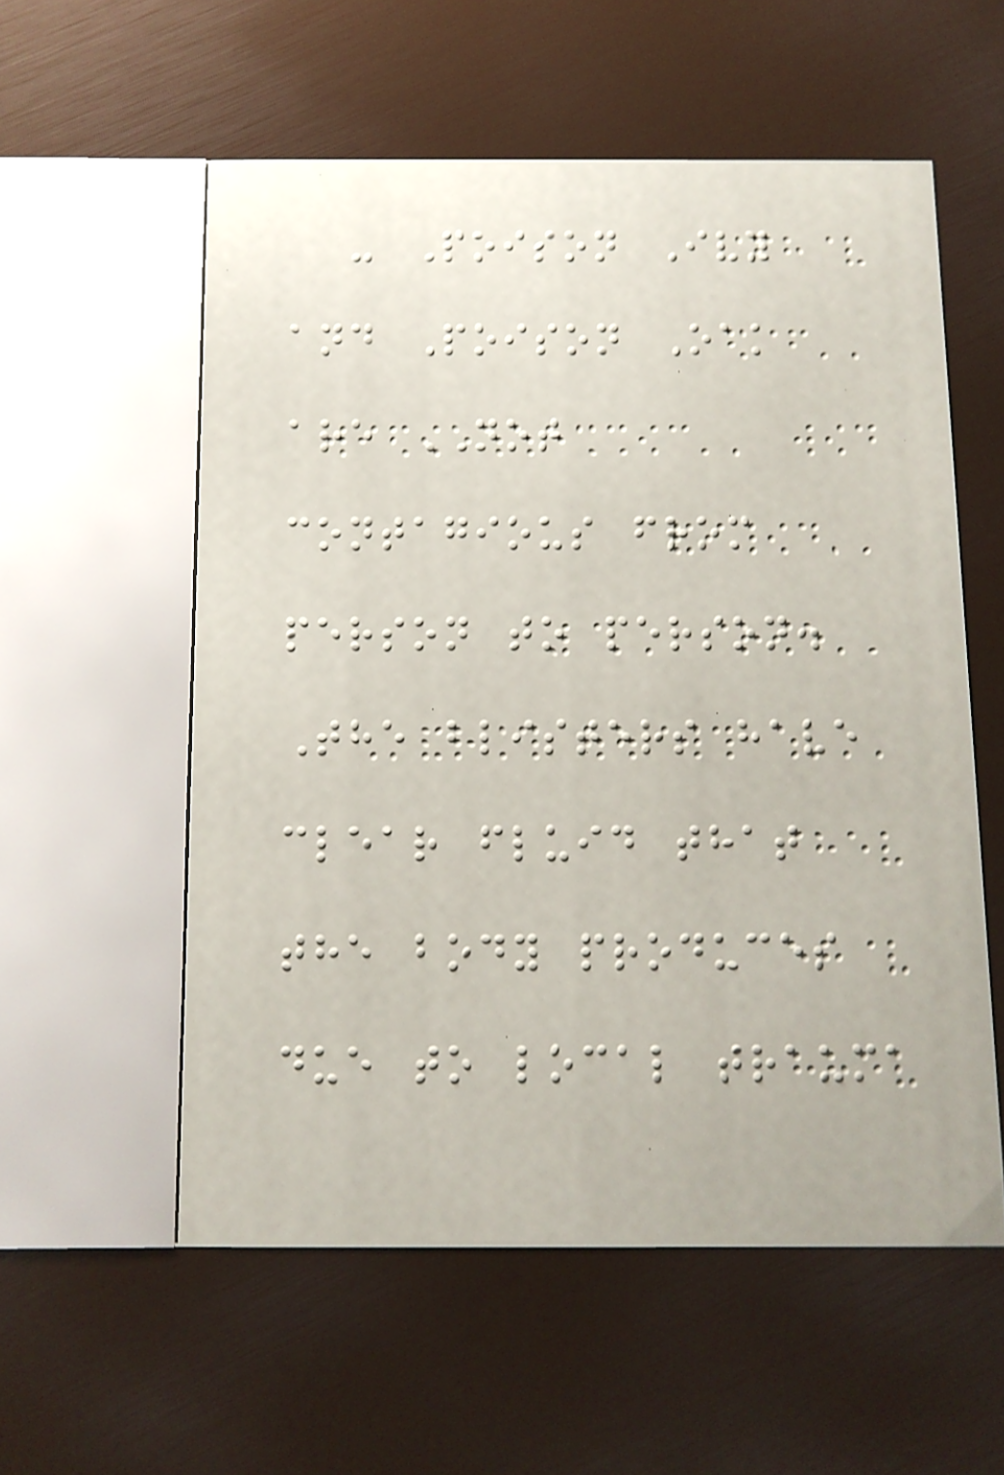- Poison Ivy
and Poison Oak
are NOT
contagious from
person to person.
The blisters have
clear fluid that
the body produces
due to local trauma
